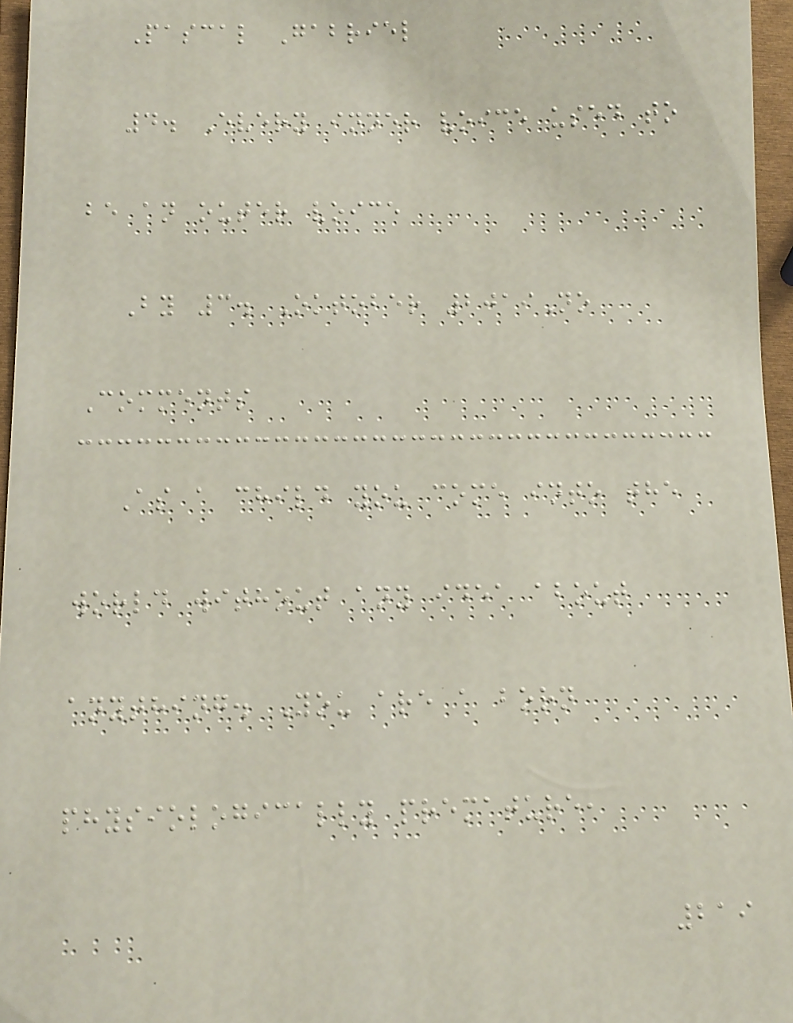Pascal Gabriel
4. Every inner voice used to
be an outer voice
By 3. Oktober 2019No
Comments
As a child you come into the
world without any idea about
anything. You are a born
physiologically premature,
219
